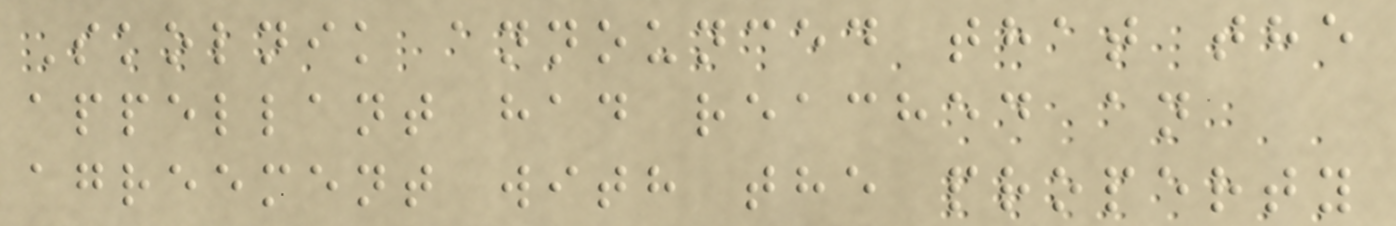Skolnik announced that the
appellant had reached an
agreement with the property
